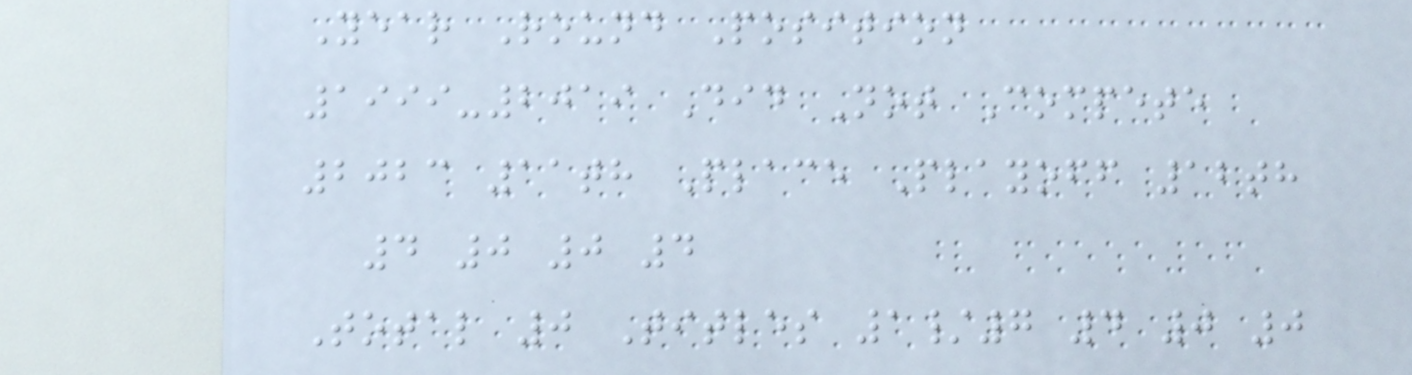Year Round Position
1999-2019 Did Not Compete
2023 11th Place Playoff 12th
4 0 0 4
Total 0 Titles 1/7 4 0 0
